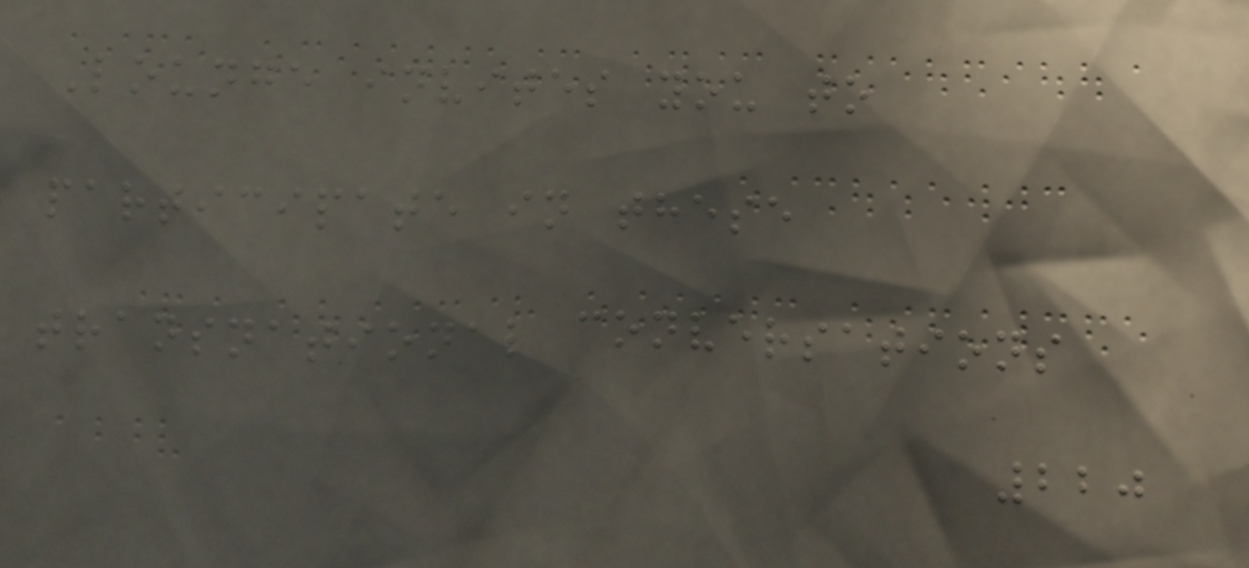Lounge invites you to
participate in these
transnational conversations
220
